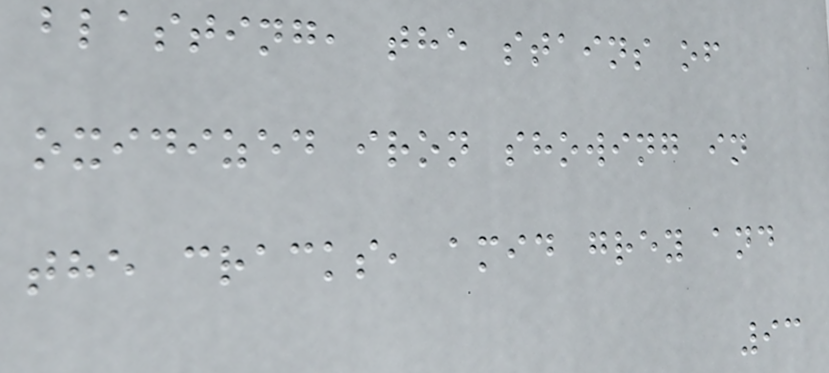blasting, the stains of
oxidized iron showing in
the cracks, amid grey and
93
